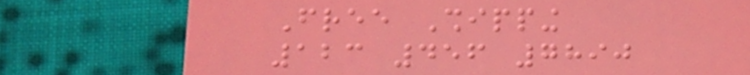Free Shipping
123 456 7890
